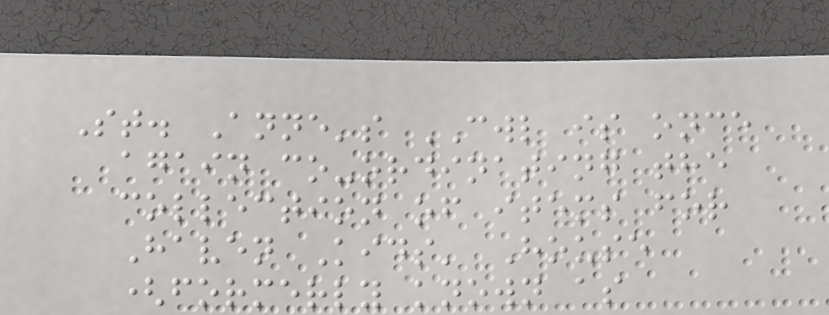St. Anne's CWL is once
again co-ordinating the
collection of items for
Haven Kids' House
(formerly known as
